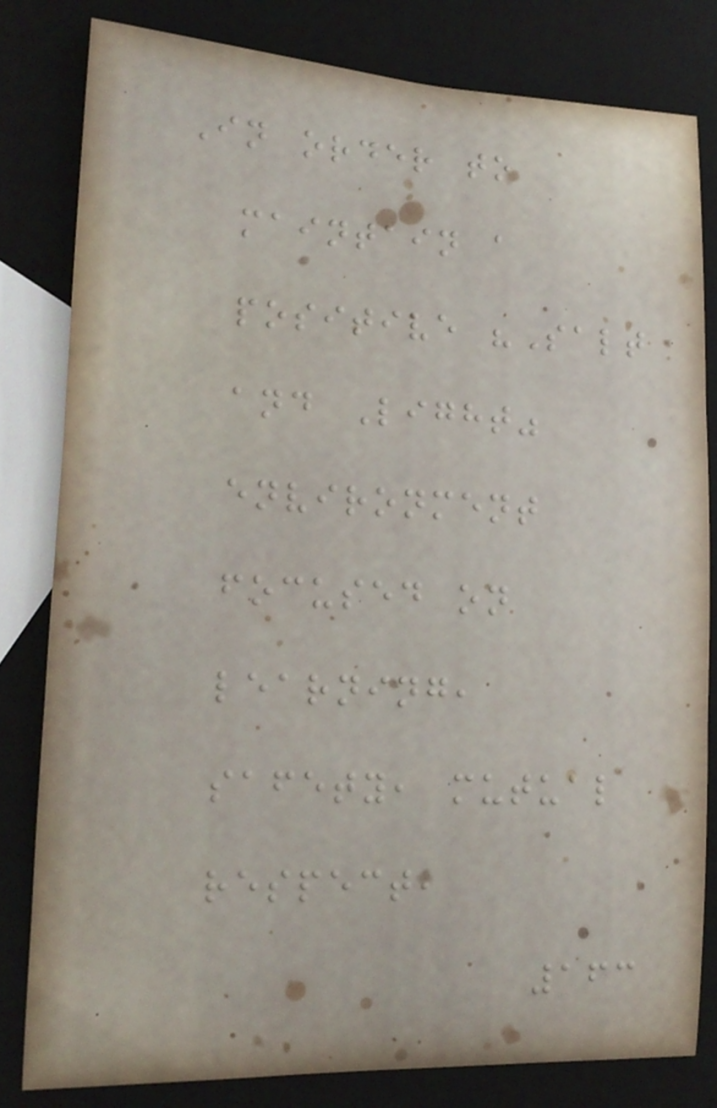In order to
maintain a
positive "Salt
and Light"
environment
focused on
learning,
safety, mutual
respect,
163
